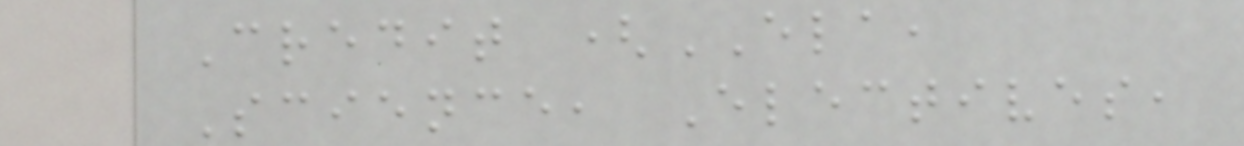Credit (ELA,
Science, Electives,
